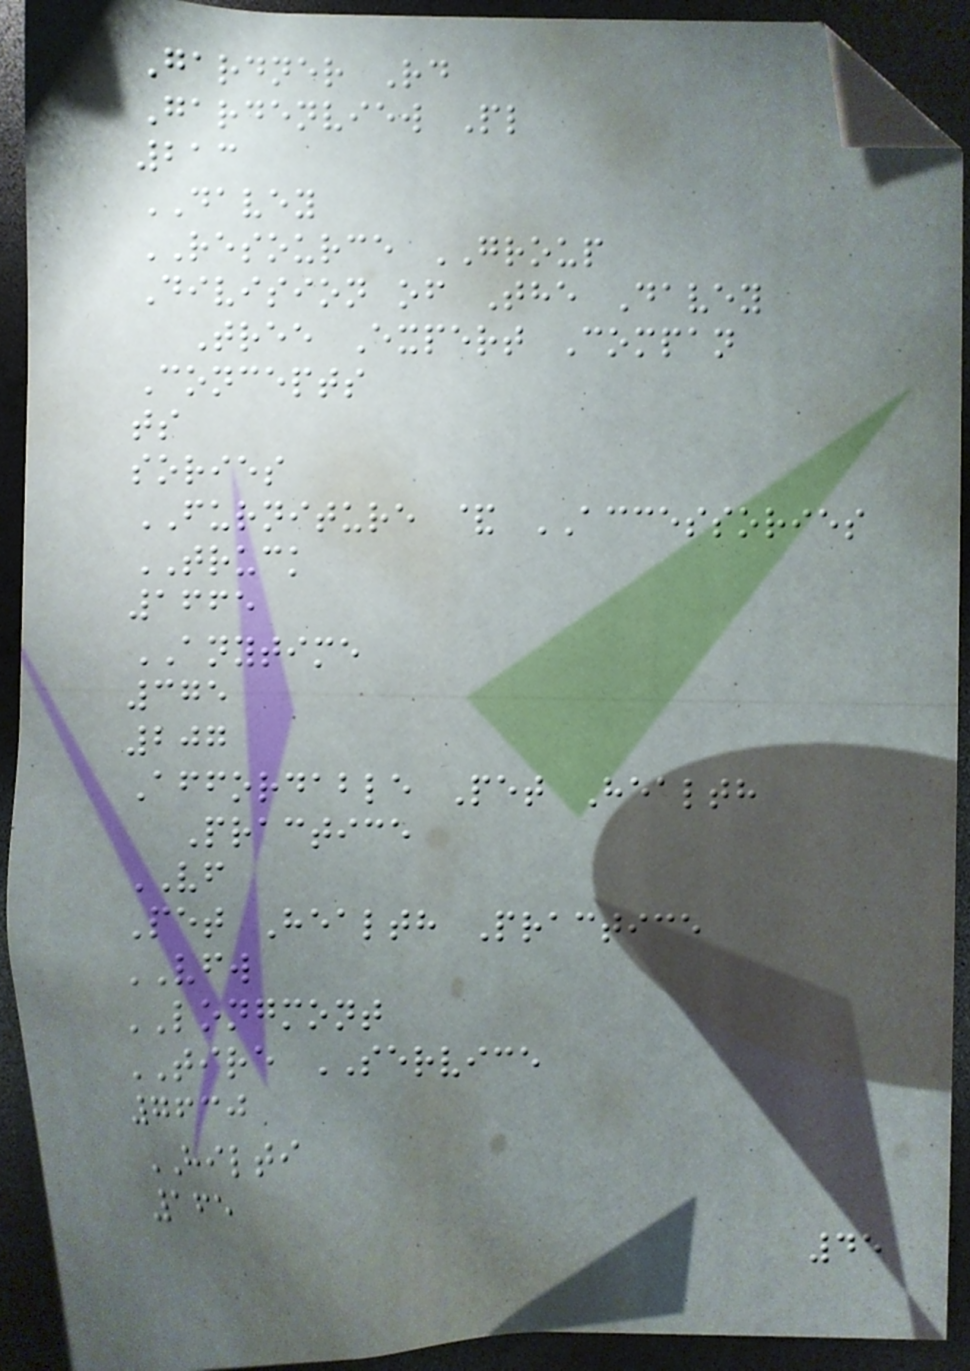Gardner Rd
Gardenview Pl
213
DAVEY
RESOURCE GROUP
Division of The Davey
Tree Expert Compan
Concepts
ts
sories
FURNITURE & ACCESSORIES
TRUCK
1665
ANYTIME
375
207
Affordable Pet Health
Practice
VF
Pet Health Practice
VFW
LONGMONT
TIRE SERVICE
7630
HILTI
165
45
